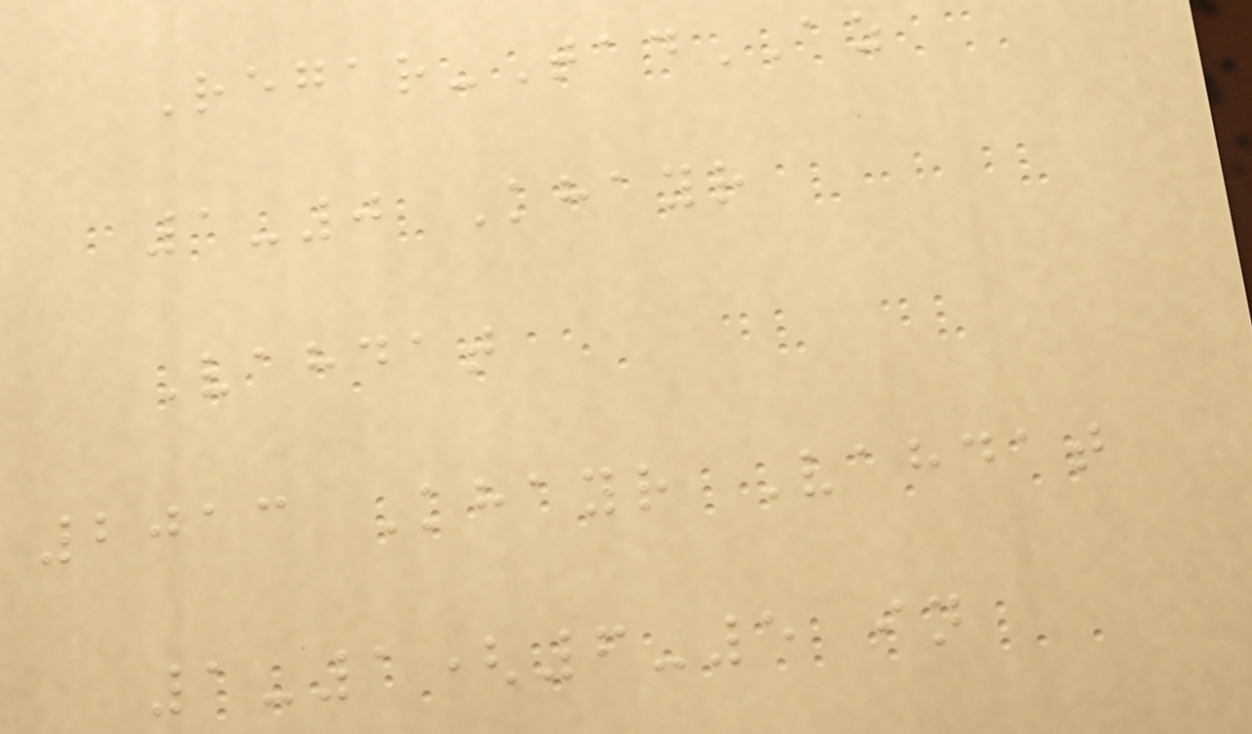Regar-TadAZ
1-0 Khayr
Vahdat
2013 Khayr Vahdat
1-1(6-5 in
